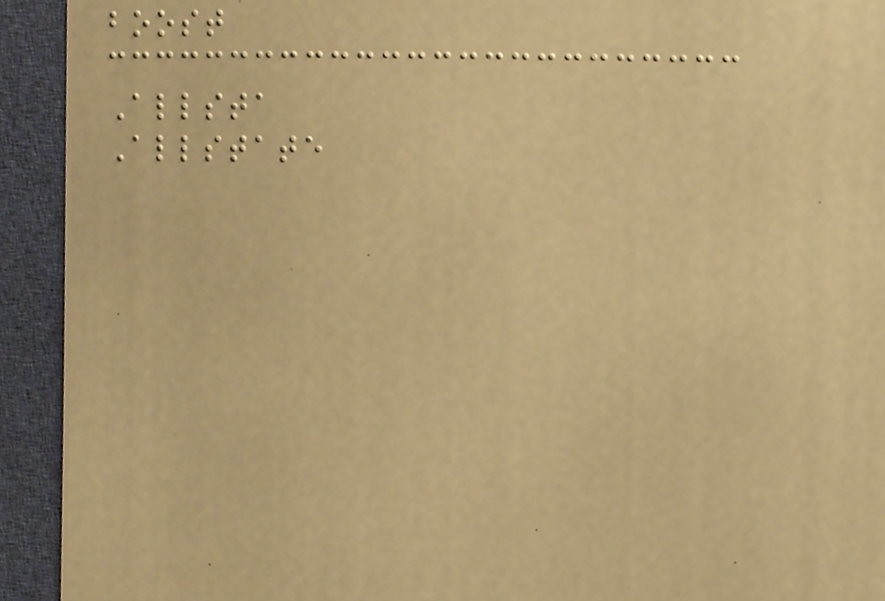boost
Allsta
Allstate
